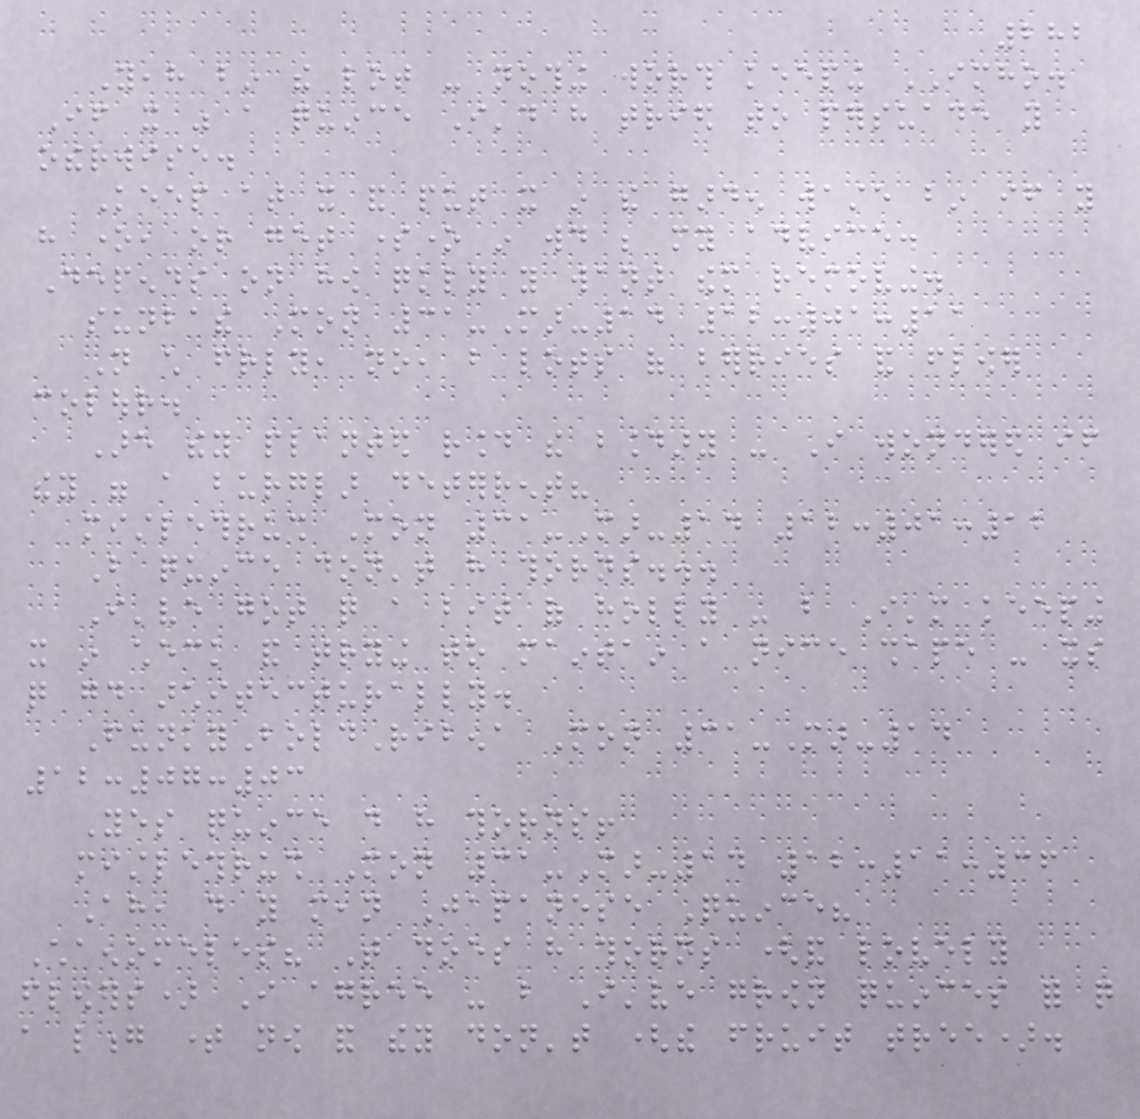282
Yeah bin the lot - nothing worth keeping IMHO.
If it was a quince I'd have tried to persuade you
otherwise.
Keep at it and put it in the garden waste bin if you
have one, or get someone in would be my advice.
Depends on how quickly you want them removing.
sunbathe Mon 31-Mar-14 12:01:11
Not child friendly, no, but lots of berries and flower
colour.
Are they planted round the boundary - I wondered if
they were a burglar deterrent?
mistlethrush Mon 31-Mar-14 12:01:12
But quince don't have thorns...
I've got quite a bit of holly - but I'm keeping
it in check and trying to maintain a nice shape - its
quite good architecturally.
FunkyBoldRibena Mon 31-Mar-14
12:07:03
Yes quince do have thorns!
mistlethrush Mon 31-Mar-14 12:11:36
Ah, do you mean Japanese Quince?
Chaenomeles? That does have thorns (and lovely
flowers) I agree - but I've grown quinces for quite
a long time now and they don't (the fruit tree).
